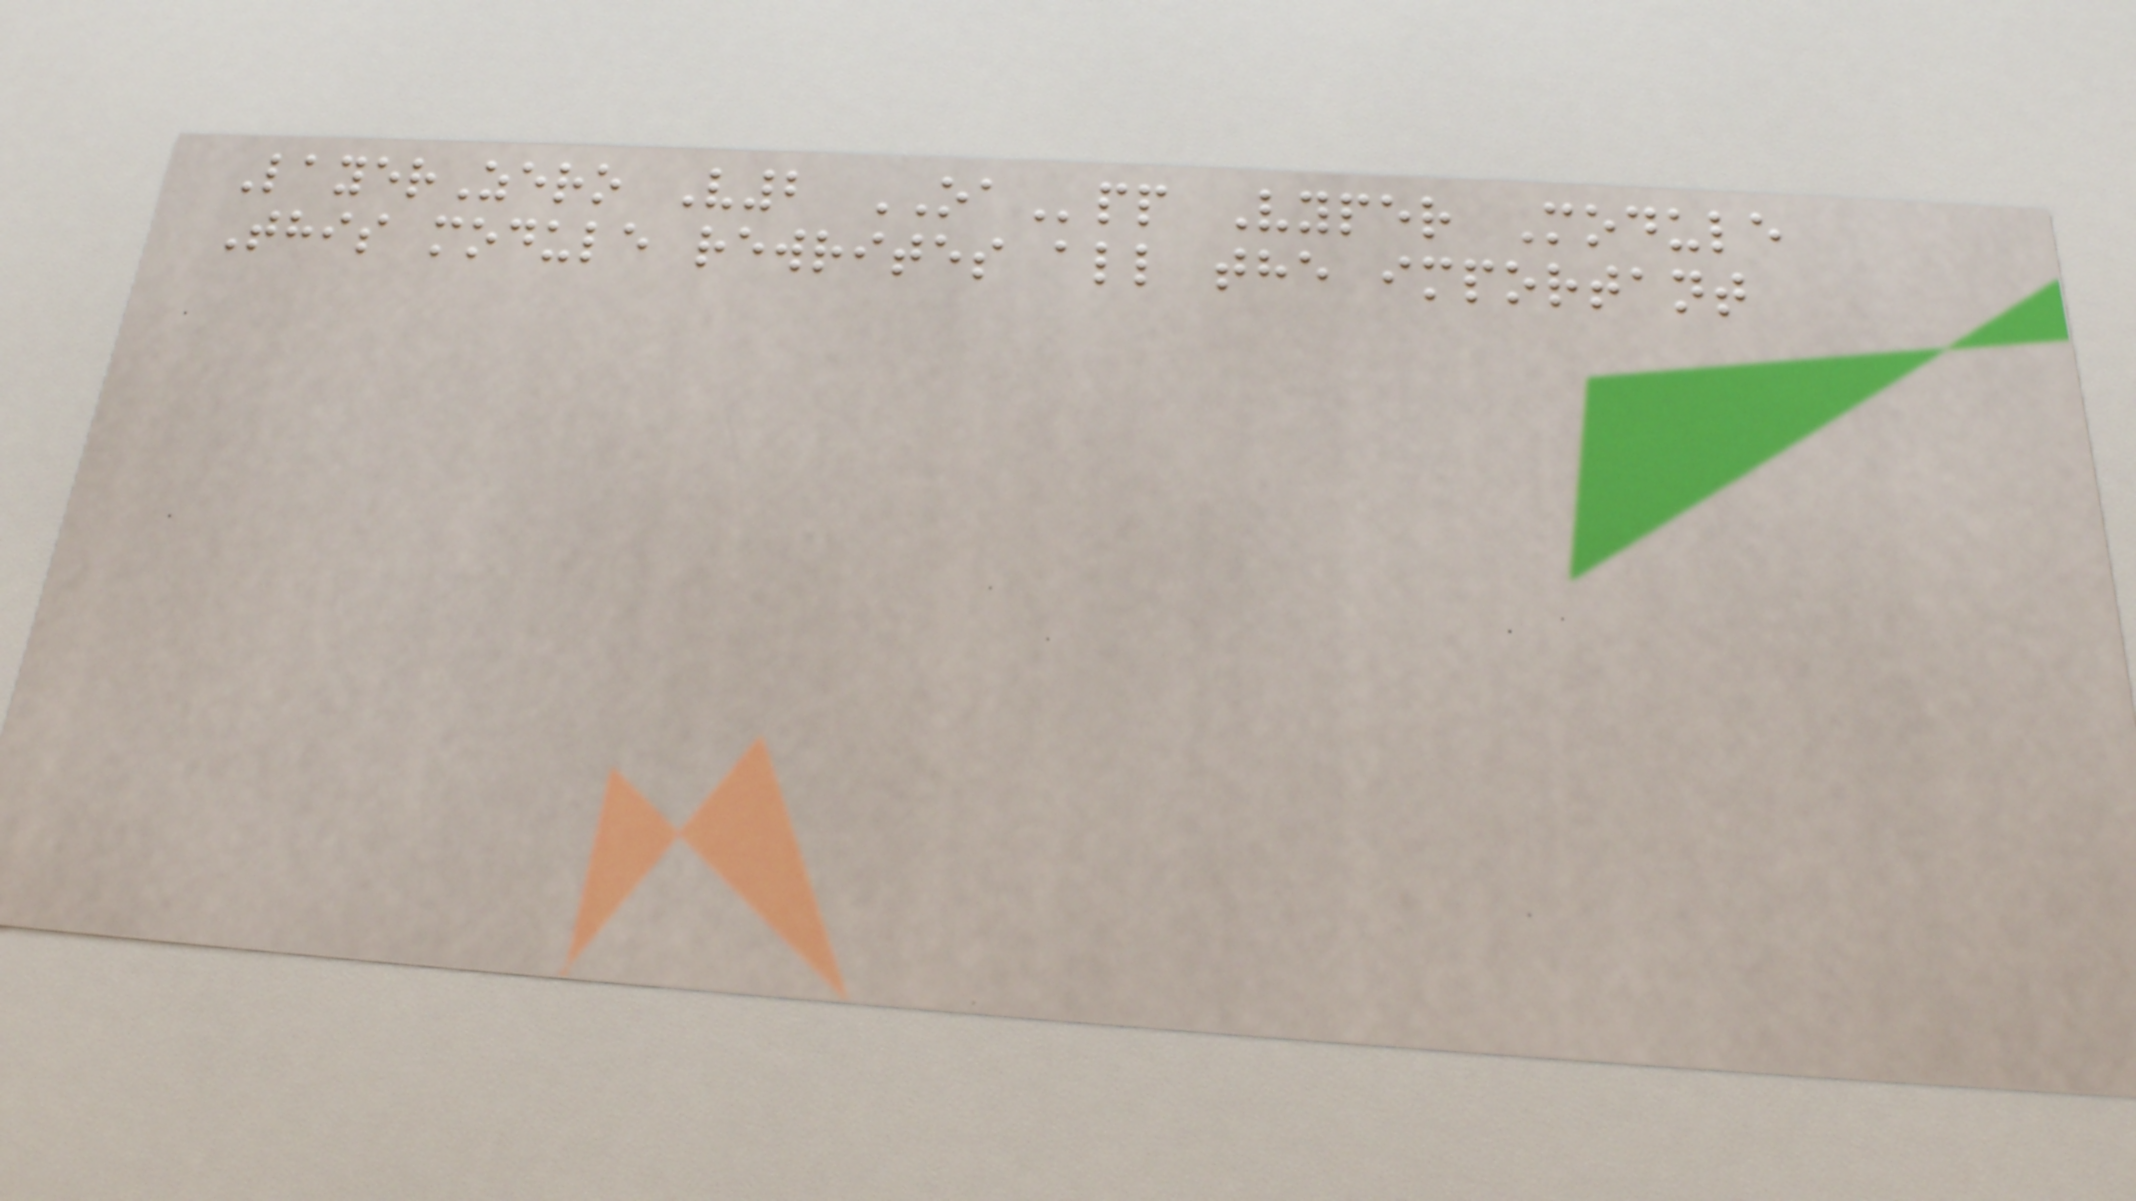LayerZero V2 OApp Vyper Module
This module rewrites all the important
